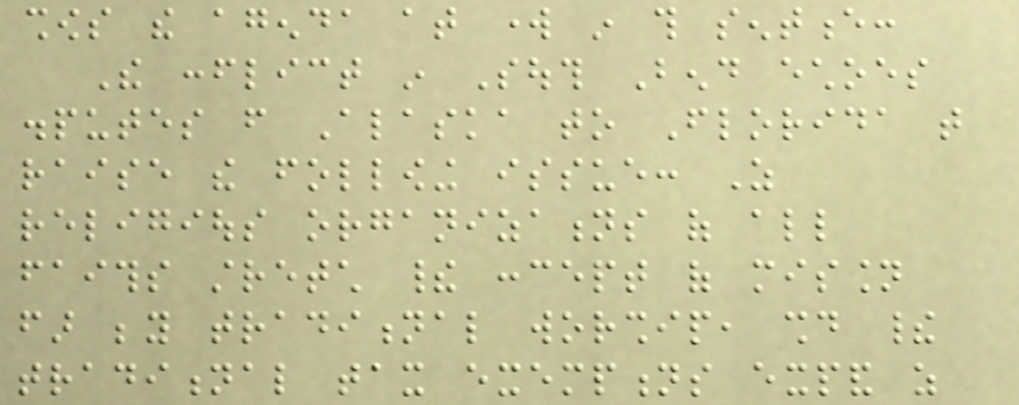shows the agenda at work in this sentence:
The conflict in South Bend echoes
disputes from Alaska to Florida that
raise the following issue: As
religious organizations of all
faiths stretch their concept of mission
far beyond traditional worship, should their
traditional tax exemptions expand as
